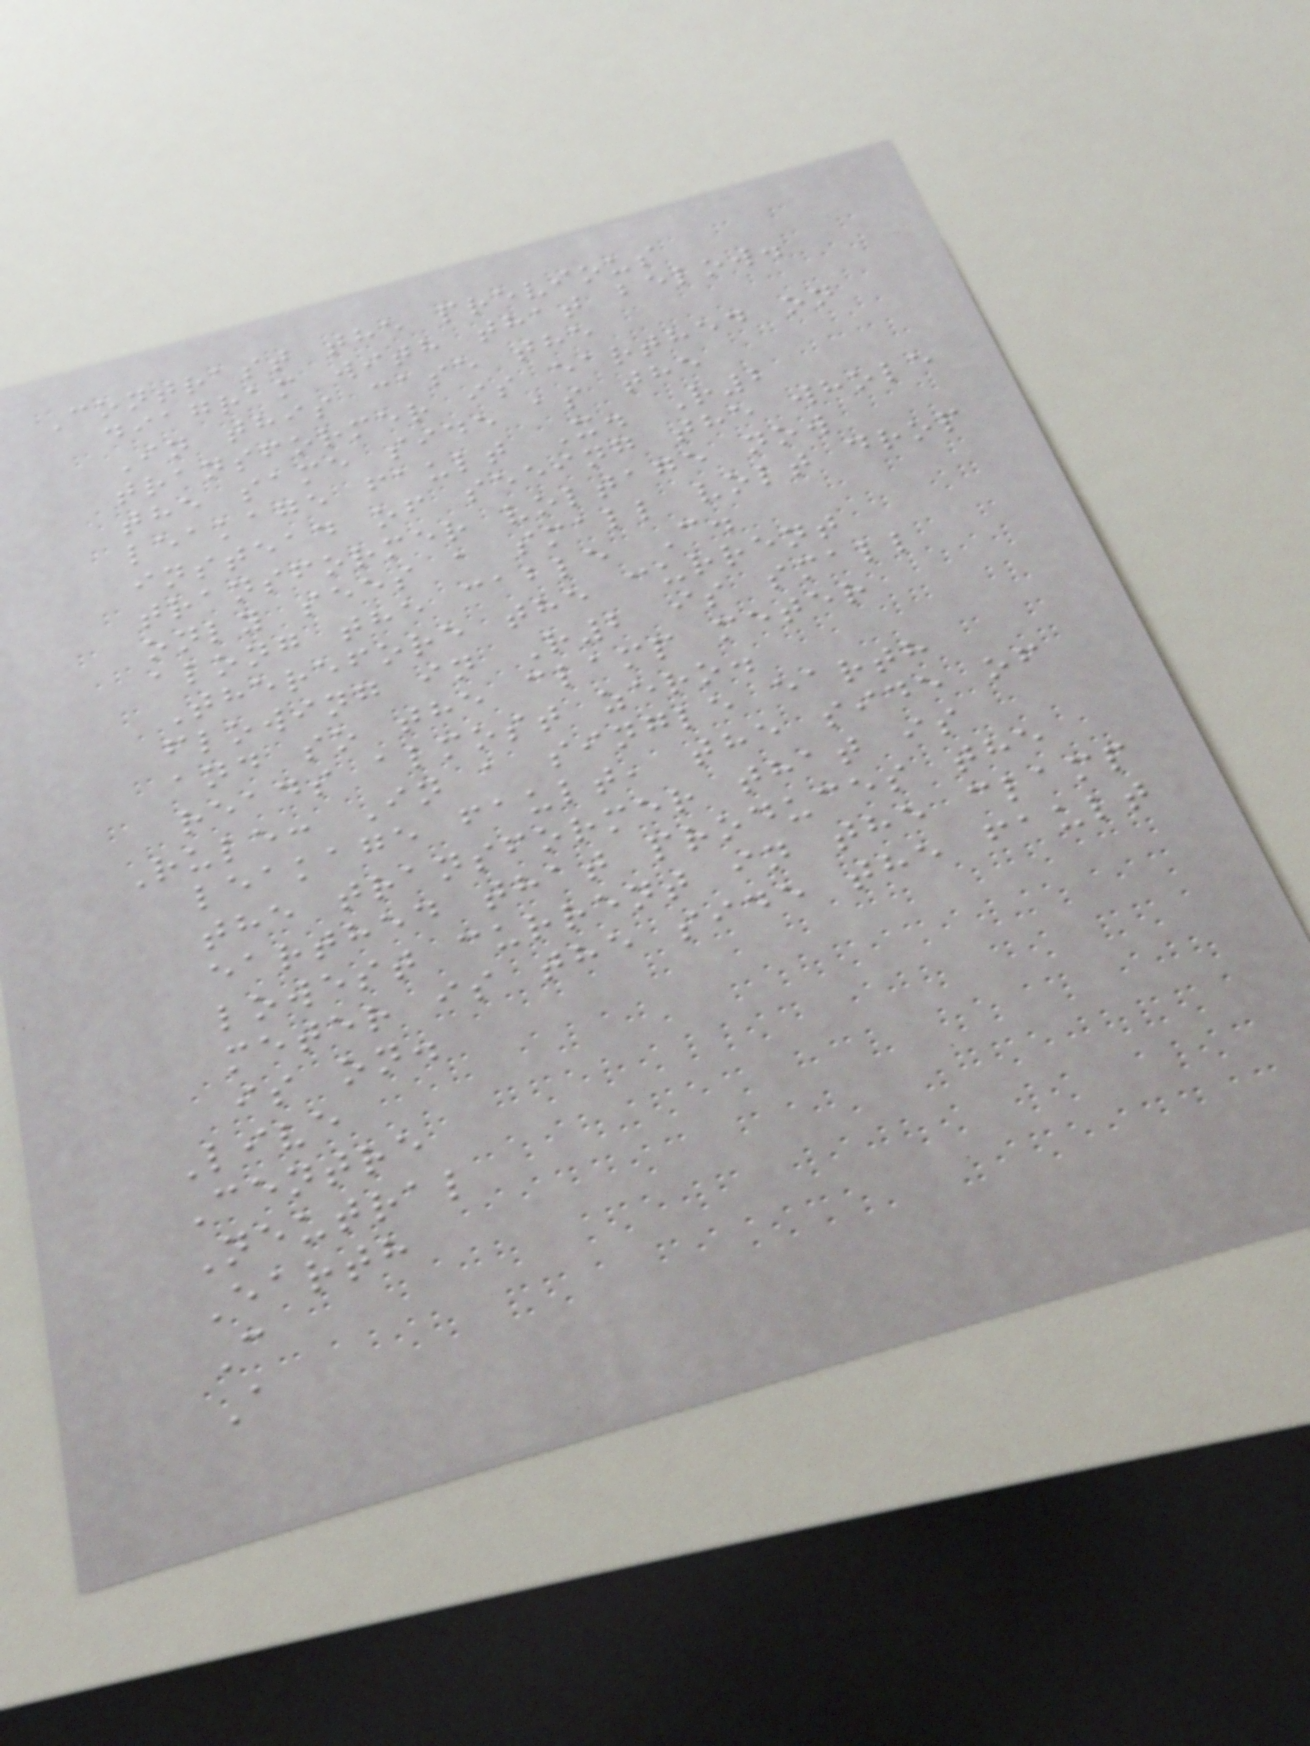Contrast the previous
diagram with that below.
In this case the
transformer is earthed on
the same side as the
leakage fault X. R2
instead of seeing the whole
transformer voltage now
only sees a small volt drop
along the cable C.
Therefore the current
flowing in R2 is small
and so the clamp meter
reads almost zero.
Rule: In a single earth
leakage fault, the side of
the transformer that is
earthed that produces the
lowest current in the clamp
meter is the side the fault
is on.
Live
Centre
Neutral
Earth
C
A
